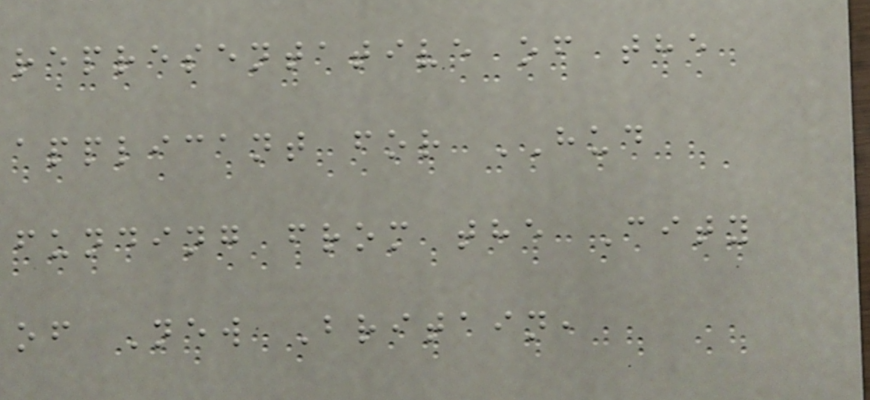representative of the
applicant for HUD
funding from the City
of New Britain,
